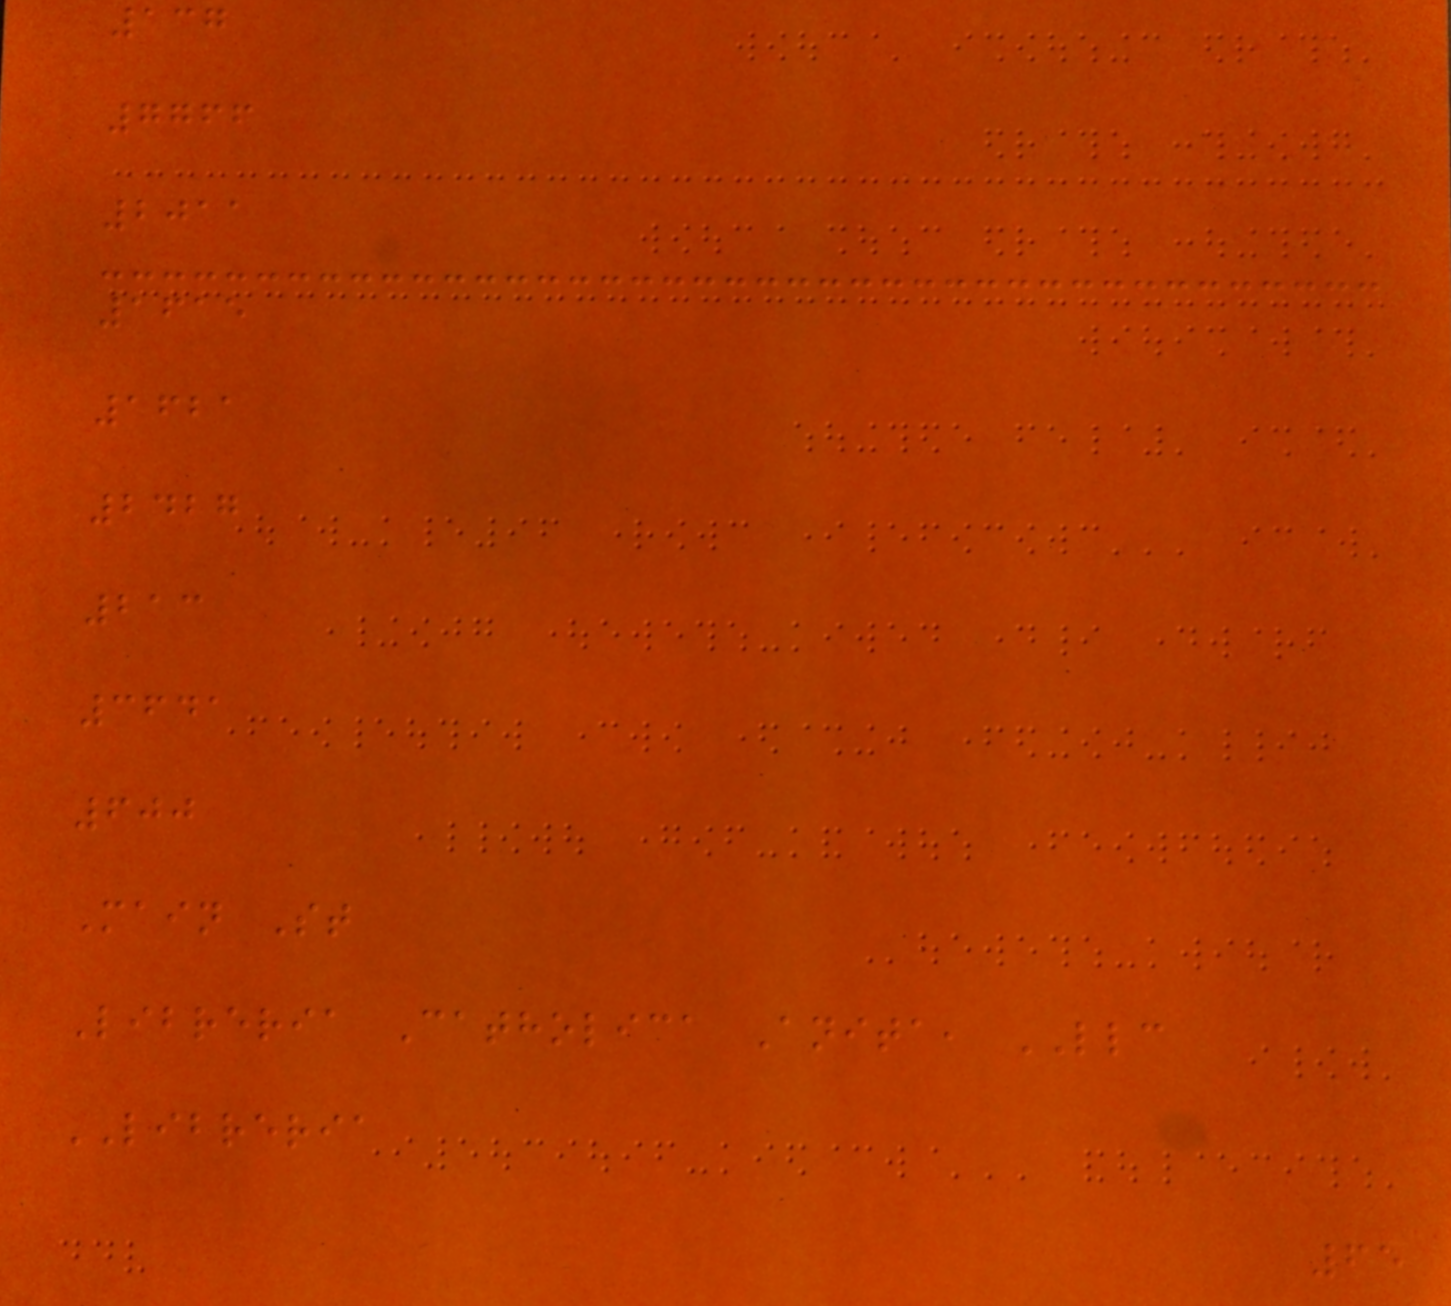137
7766
2011
1615
1621
2427
213
3641
600
Main St
Libreria Catholica Anita, LLC
LIBRERIA
65
